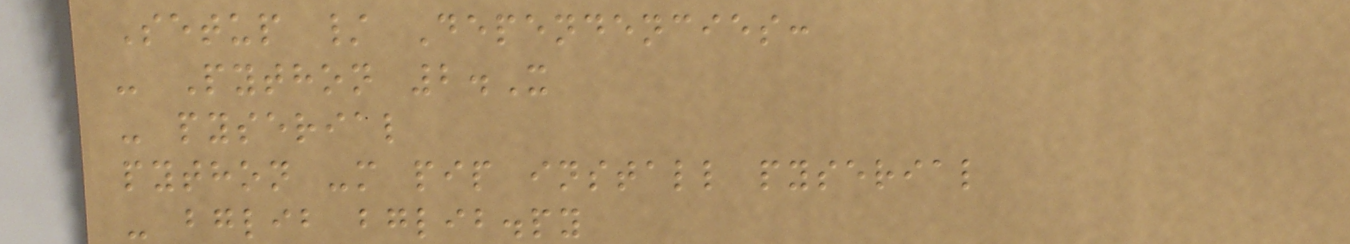Setup / Dependencies:
- Python 2.X
- pyserial
python -m pip install pyserial
- bglib bglib.py
